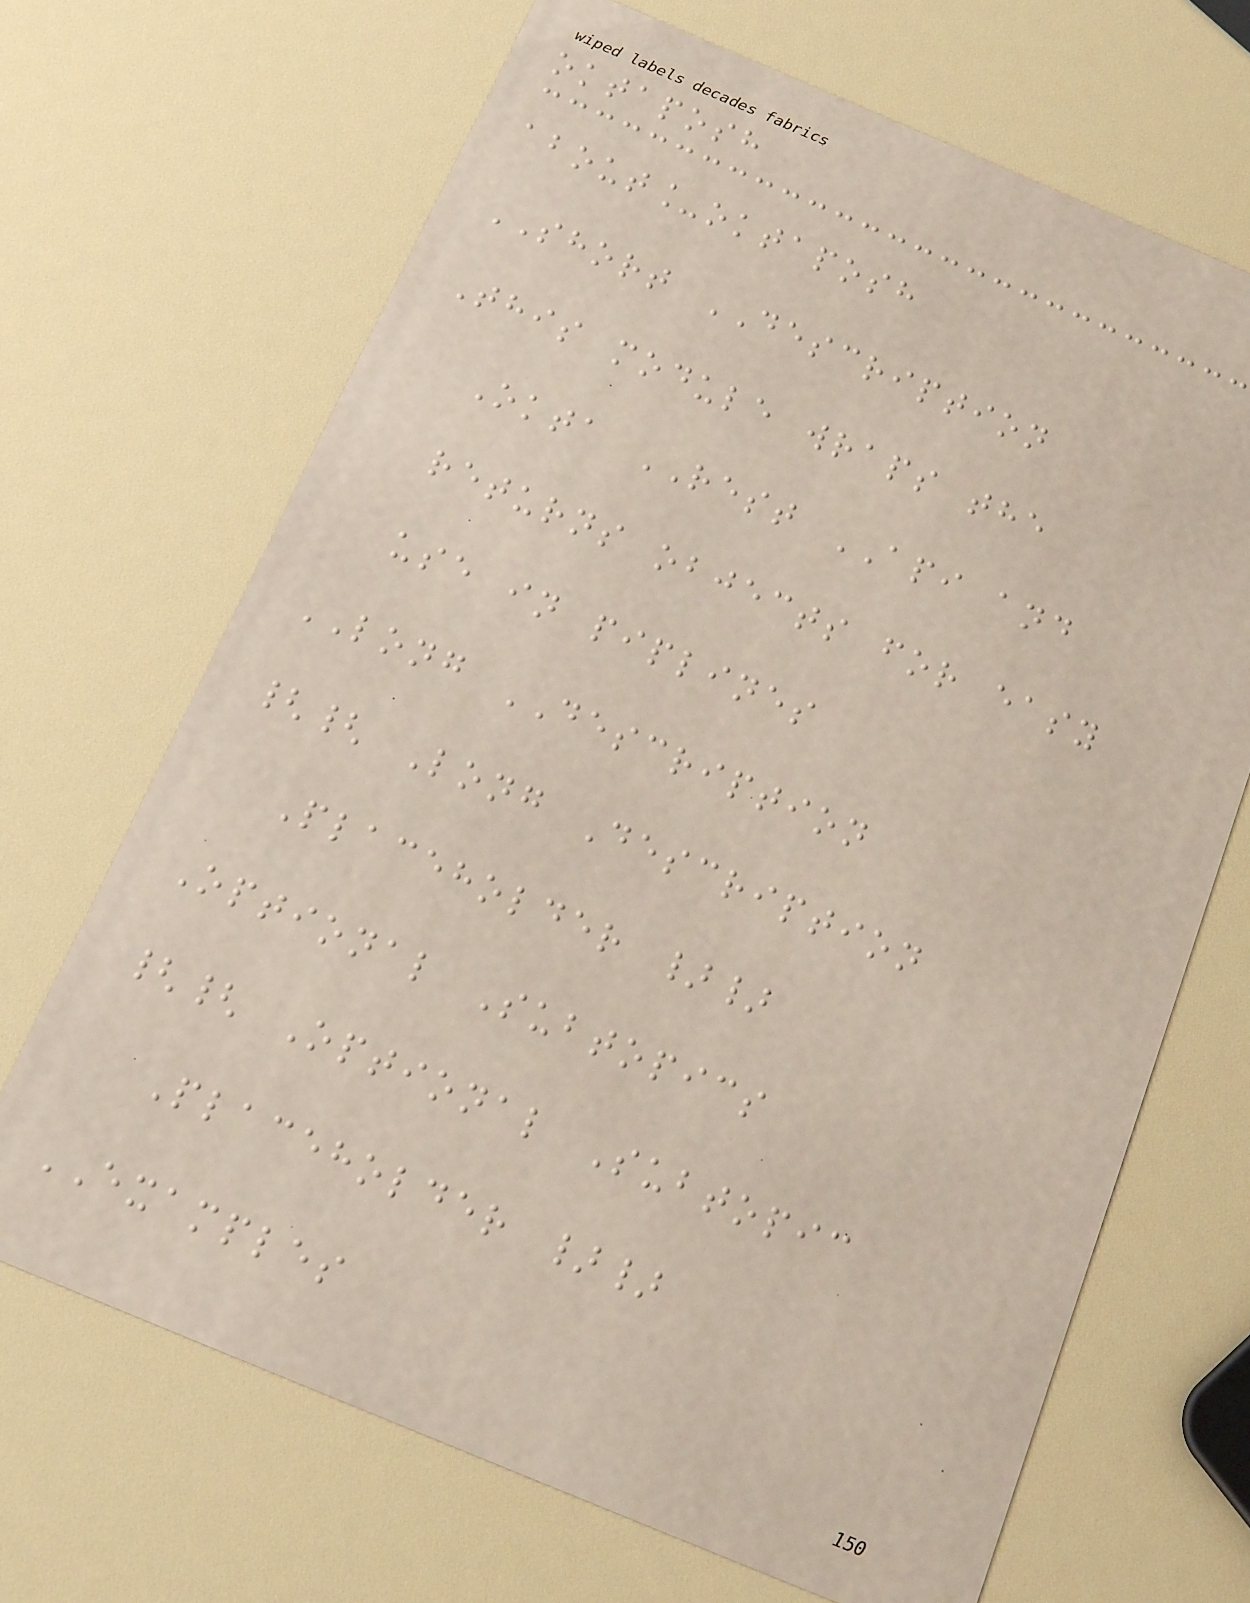oktaposh
about_oktaposh
SHORT DESCRIPTION
This module wraps the
Okta REST API and
returns objects for easy
use in piplines
LONG DESCRIPTION
{{ Long Description
Placeholder }}
Optional Subtopics
{{ Optional Subtopic
Placeholder }}
EXAMPLES
